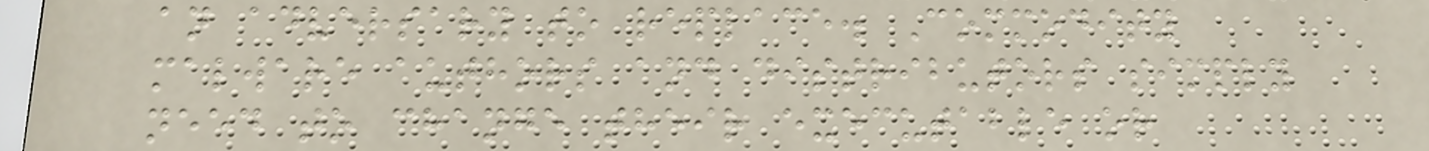an adversary to replace. Commodity
malware authors and distributors simply
need to change their executable or
